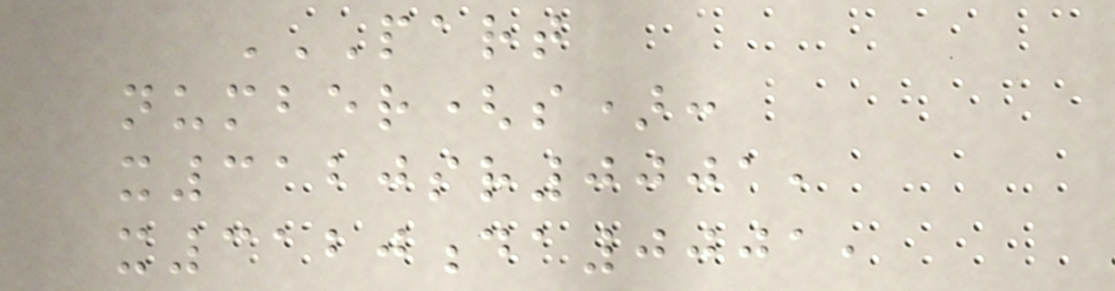PART
NUMBER(S):
X3120SR0001,
X3120DA0001,
